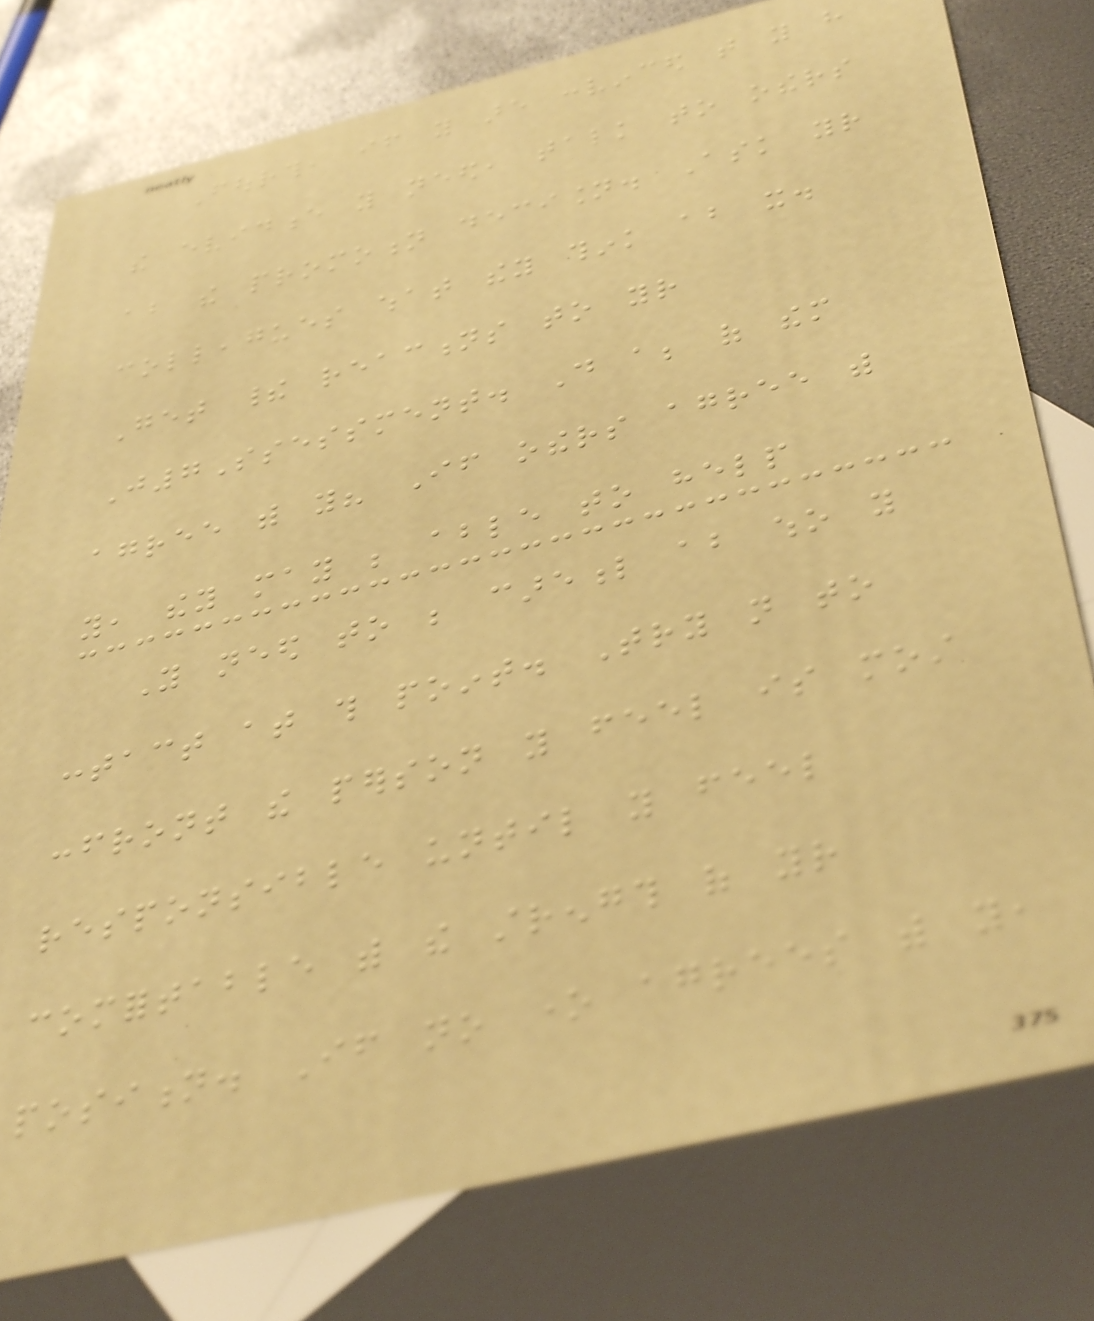Fourth, if you are convinced that you have
the evidence you need, talk to others
about the promotion decision. Ask your
colleagues what they think about it.
Get their reactions to your
J7Ssessment. Do a; of them
agree with you? If others agree with
you, they may be able to help
You need to be careful about who you
contact at this point. Try not to
confront the person you feel is most
responsible until you feel
comfortable with the strength of your
position. If no one agrees with you,
